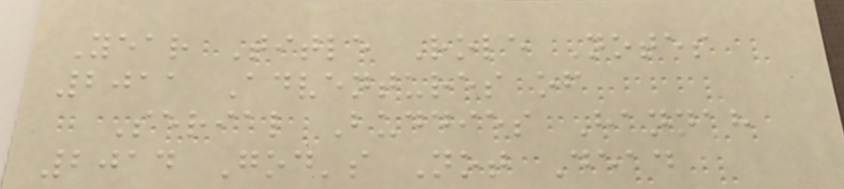Year Title Role Notes
2011 Adventures of
Serial Buddies Hannah
2014 God's Not Dead
